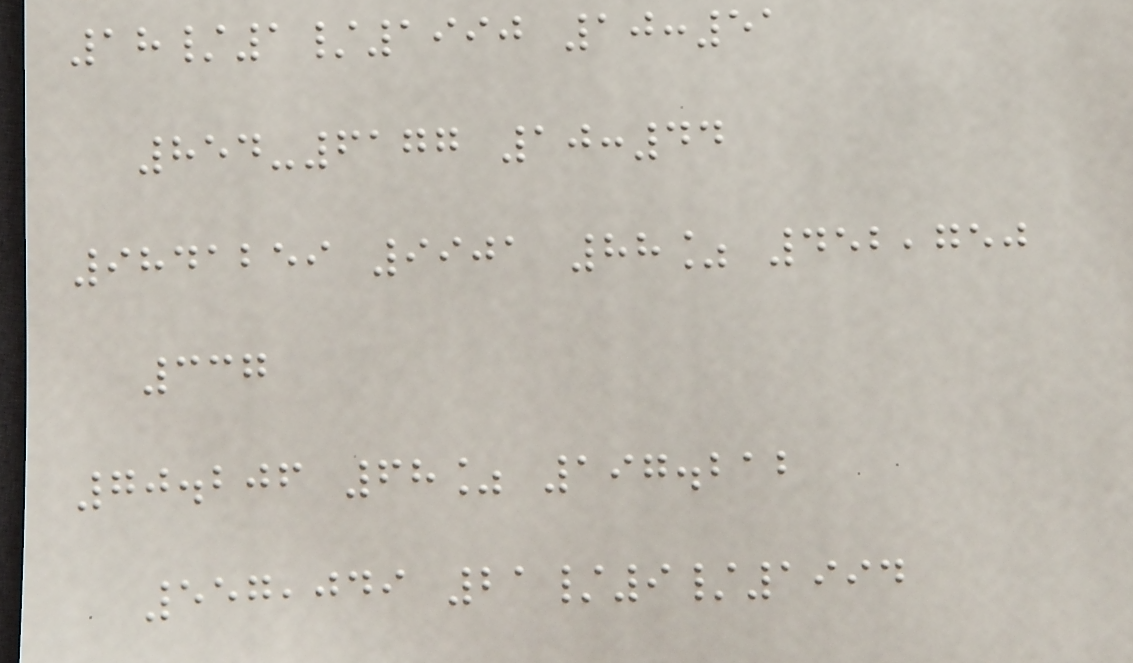18/1/1990 10:51
854-6177 10:44
9841259 9901 88% 452,750
337
70.206 68% 197.212
557,049 21/9/1994
